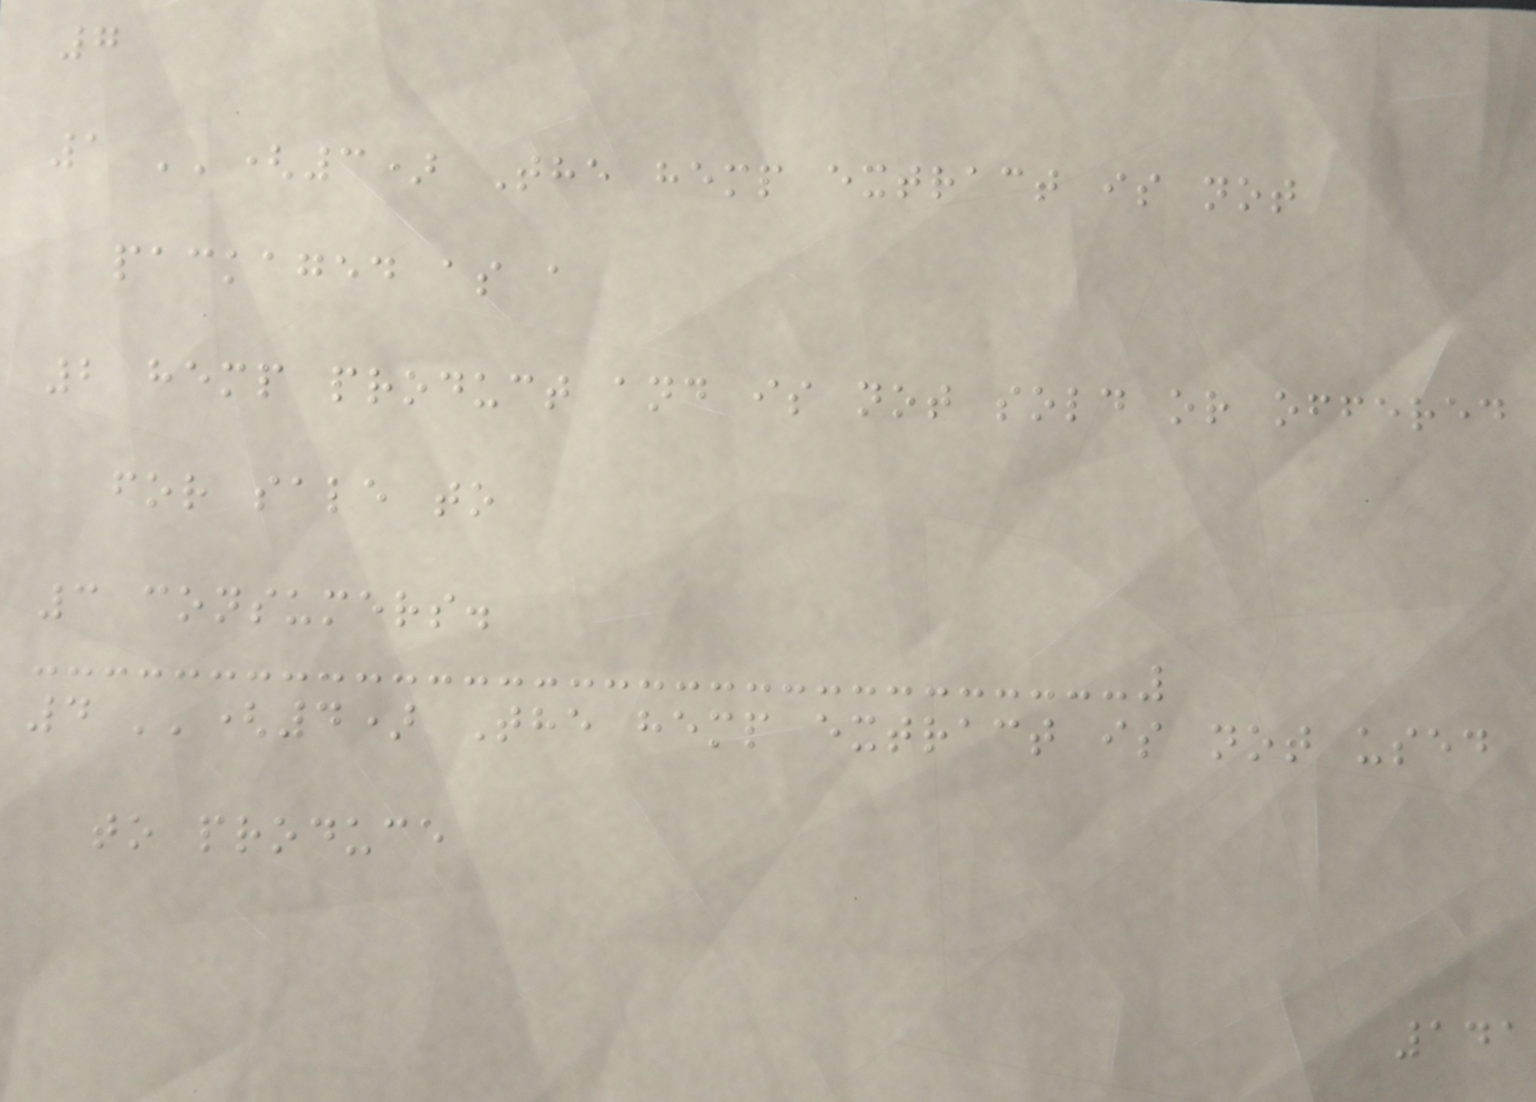7
1 ''(3) The hemp extract is not
packaged as a
2 hemp product and is not sold or offered
for sale to
3 consumers.
4 ''(4) The hemp extract is not used
to produce
141
